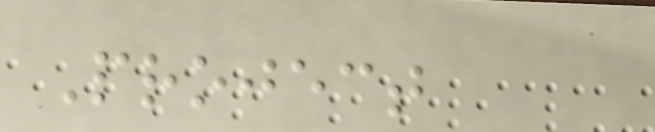Project
